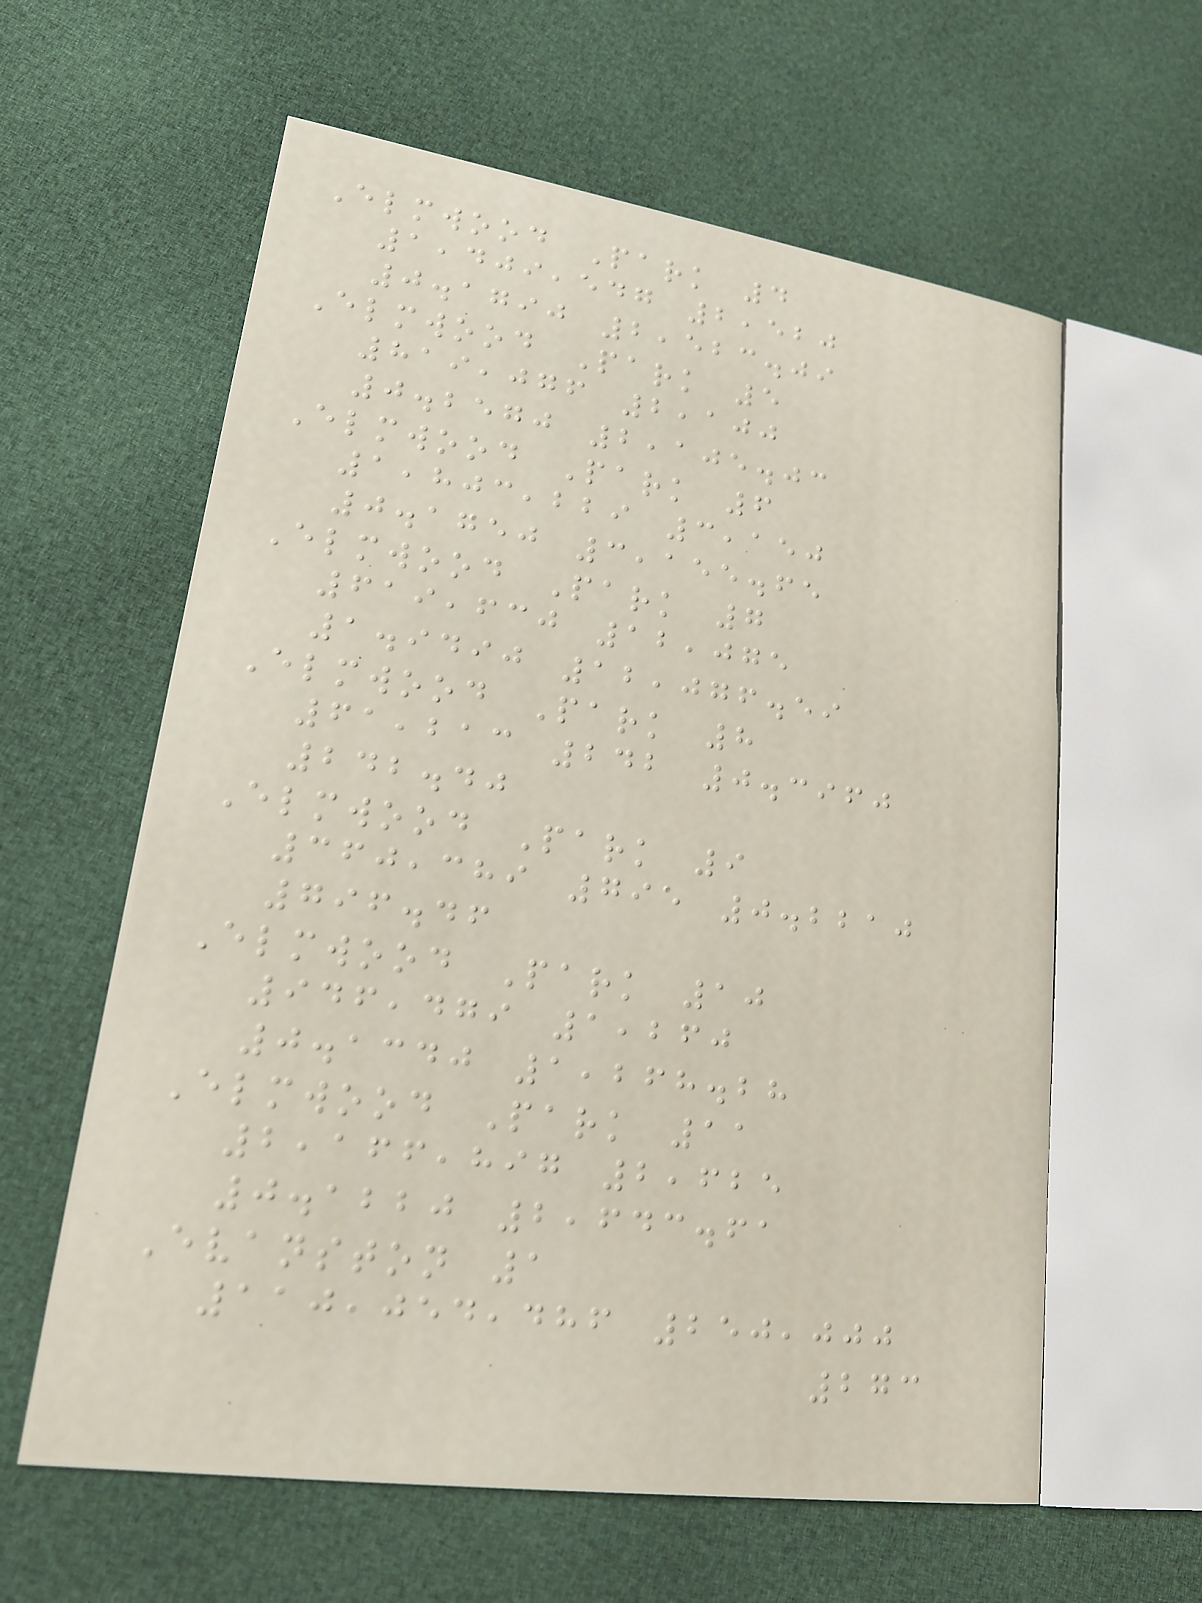Elmwood Park 4
1,409,547 2,520
0.1790 2,523.09
Elmwood Park 5
819,076 2,100
0.2570 2,105.03
Elmwood Park 6
1,803,229 3,150
0.1750 3,155.65
Elmwood Park 7
619,630 12,075
1.9490 12,076.59
Elmwood Park 8
61,213 242 0.3960
242.40
Elmwood Park 9
360,389 795 0.2210
796.46
Elmwood Park 10
946,479 1,260
0.1340 1,268.28
Elmwood Park 11
2,166,897 2,625
0.1220 2,643.61
Evanston 1
110,054,486 250,000
273
